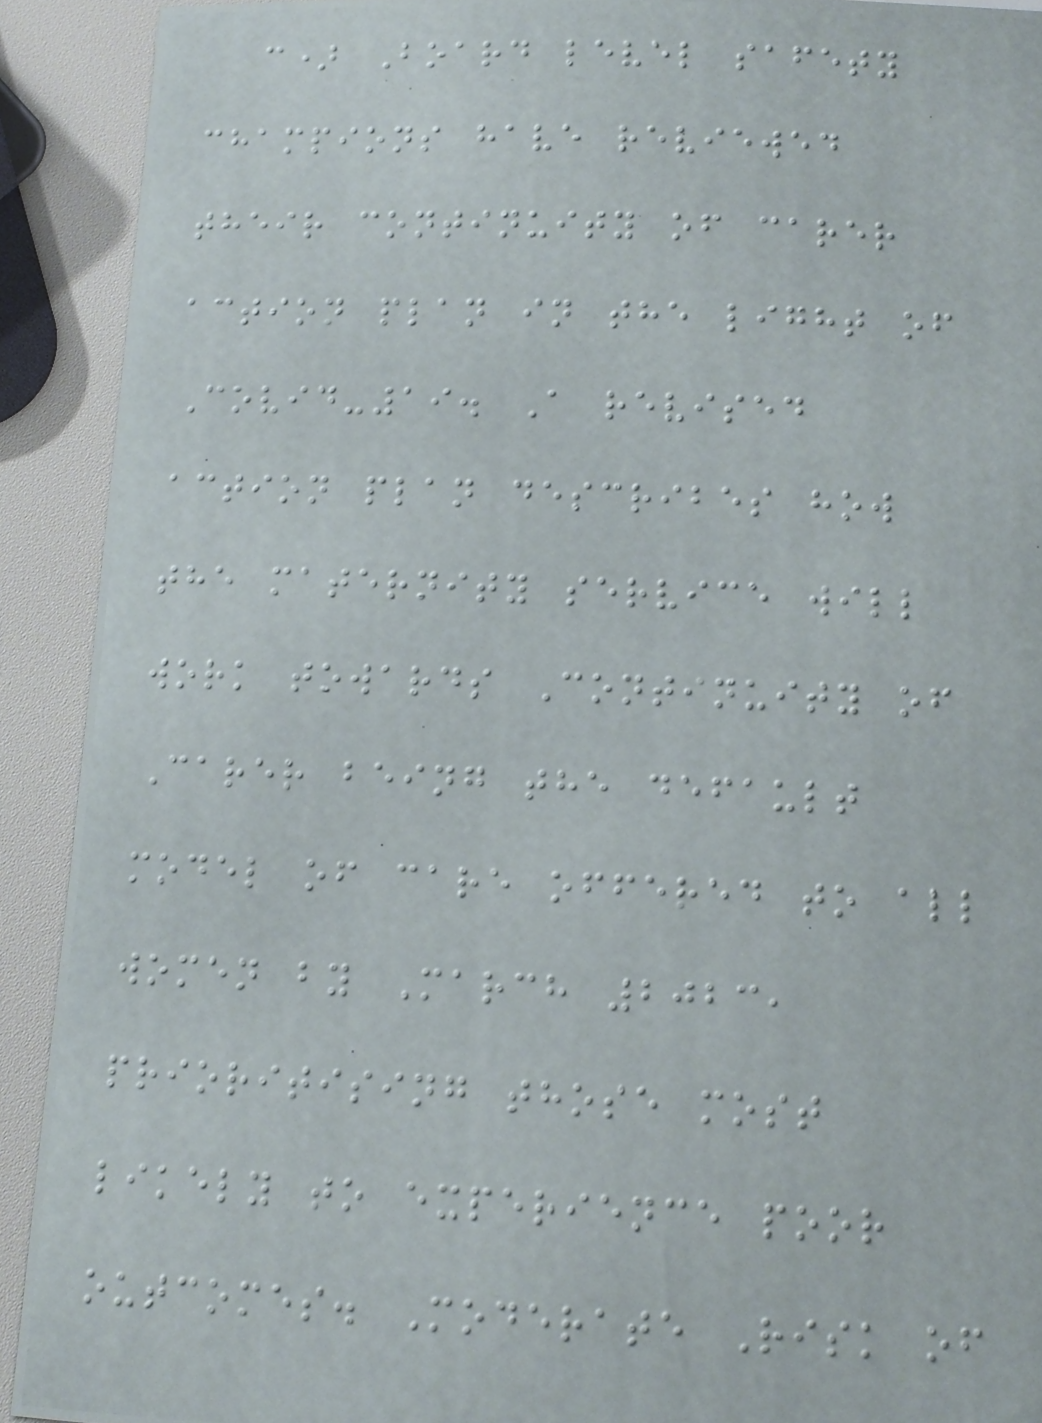c) Board level safety
champions have reviewed
their continuity of carer
action plan in the light of
Covid-19. A revised
action plan describes how
the maternity service will
work towards Continuity of
Carer being the default
model of care offered to all
women by March 2023,
prioritising those most
likely to experience poor
outcomes. Moderate Risk of
